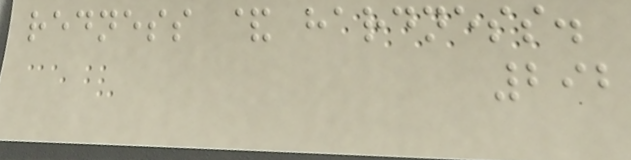redness & hardness.
292
